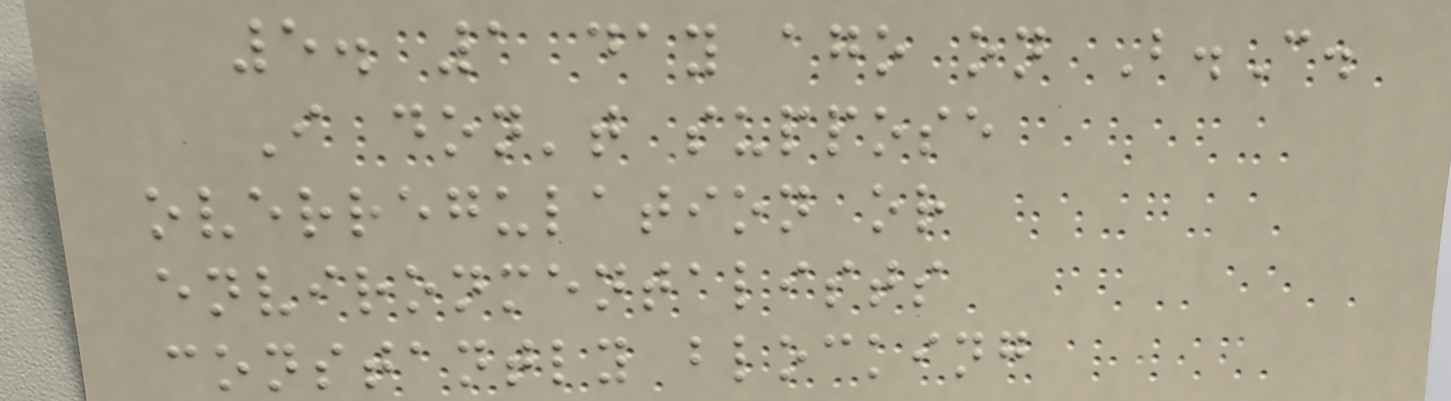5. 1 day ago on B.C.
I don't suppose
overregulation or
environmentalists
constantly blocking
